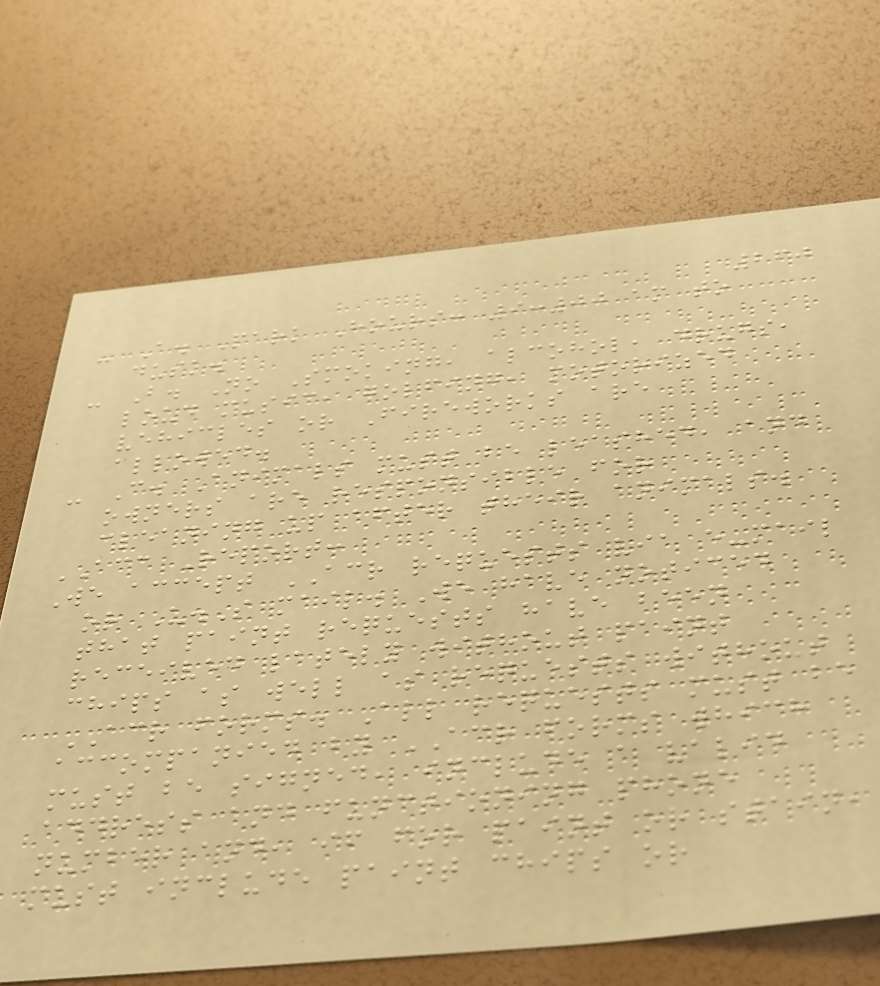260
- A. Park Hours: 9:00 am to
dusk.
- B. No Smoking, alcohol, drugs,
loud music, golfing, motorized
vehicles or Fireworks are
allowed.
- C. Animals must be leashed, and
owners are responsible for
cleaning up after their animals.
ACC Report:
We accept ACR requests via e-mail
or U.S mail. We have noticed
that paint requests have been
received lately without paint
chips as well as requests without
ACR forms. All requests must be
accompanied by ACR forms which
must be signed, include a valid
address and functioning phone
number and, if for paint or stain,
must include paint chips or
